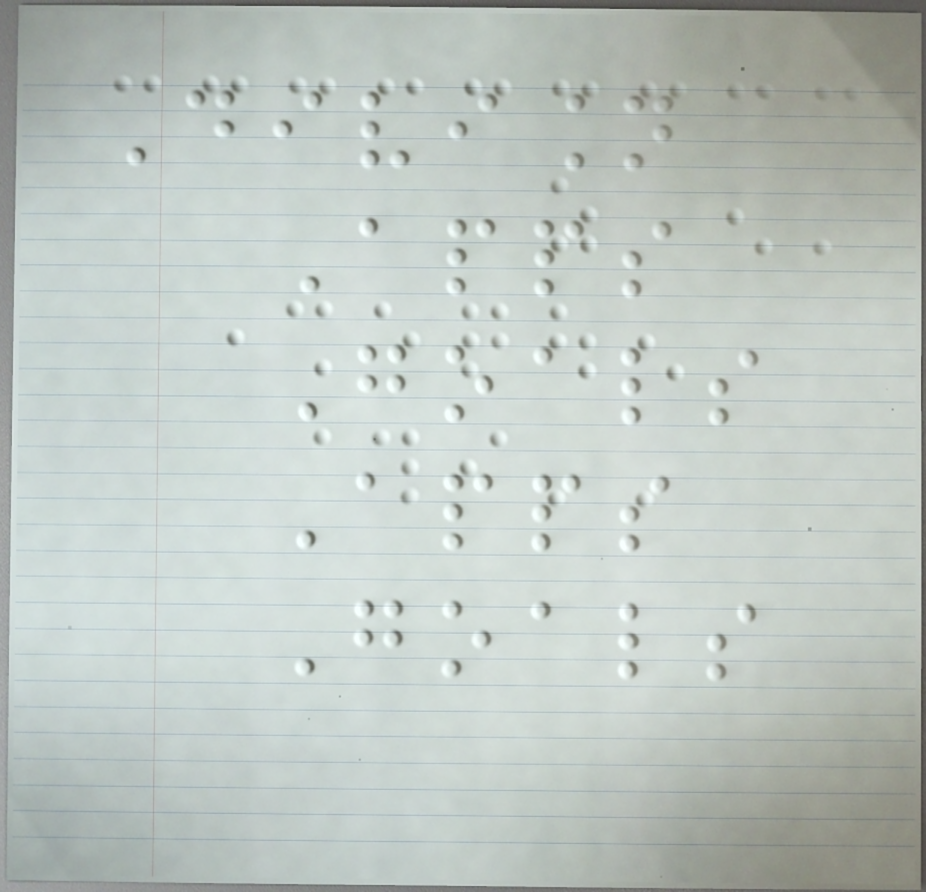Division
Apps
Goals
Apps
Goals
